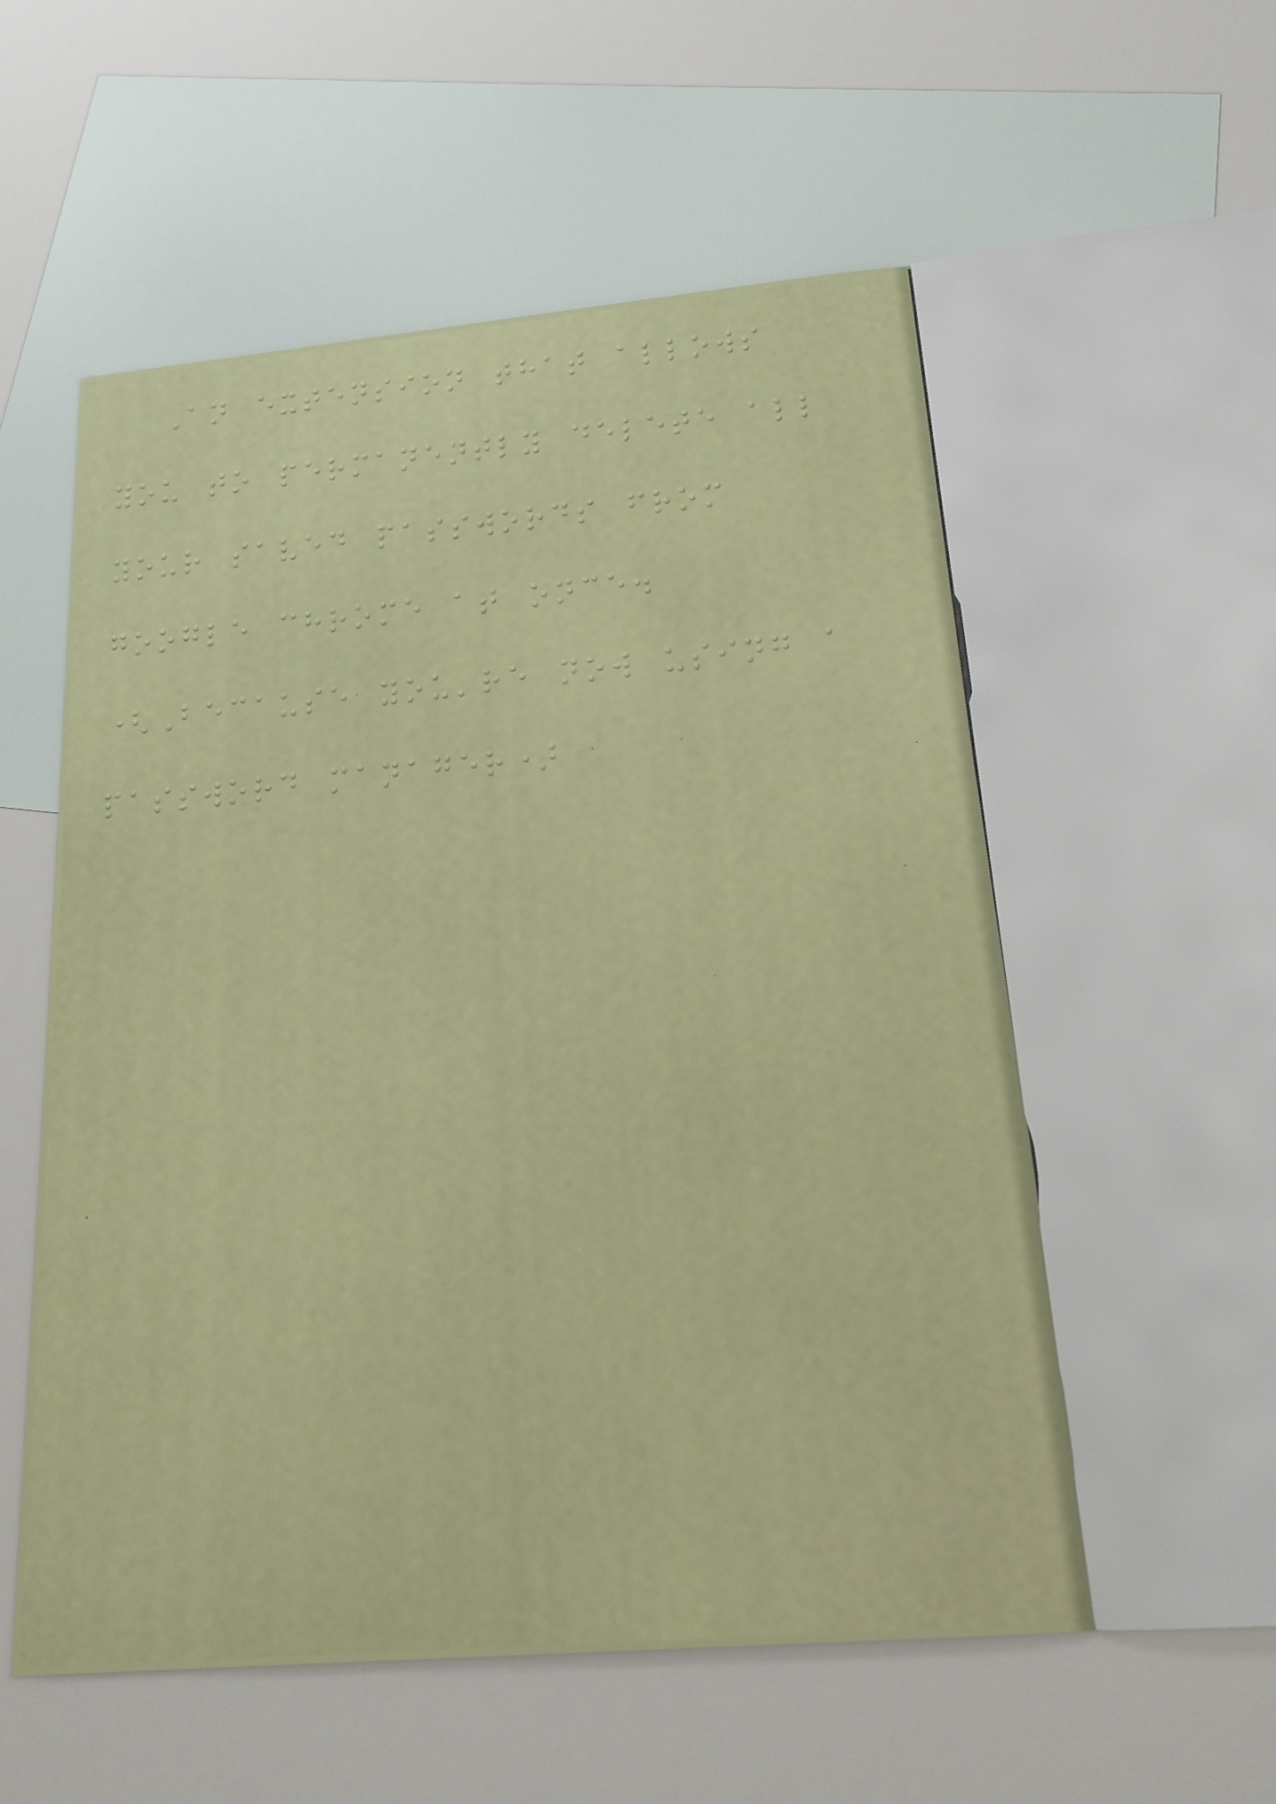An extension that allows
you to permanently delete all
your saved passwords from
google chrome at once.
(Because you're now using a
password manager)
